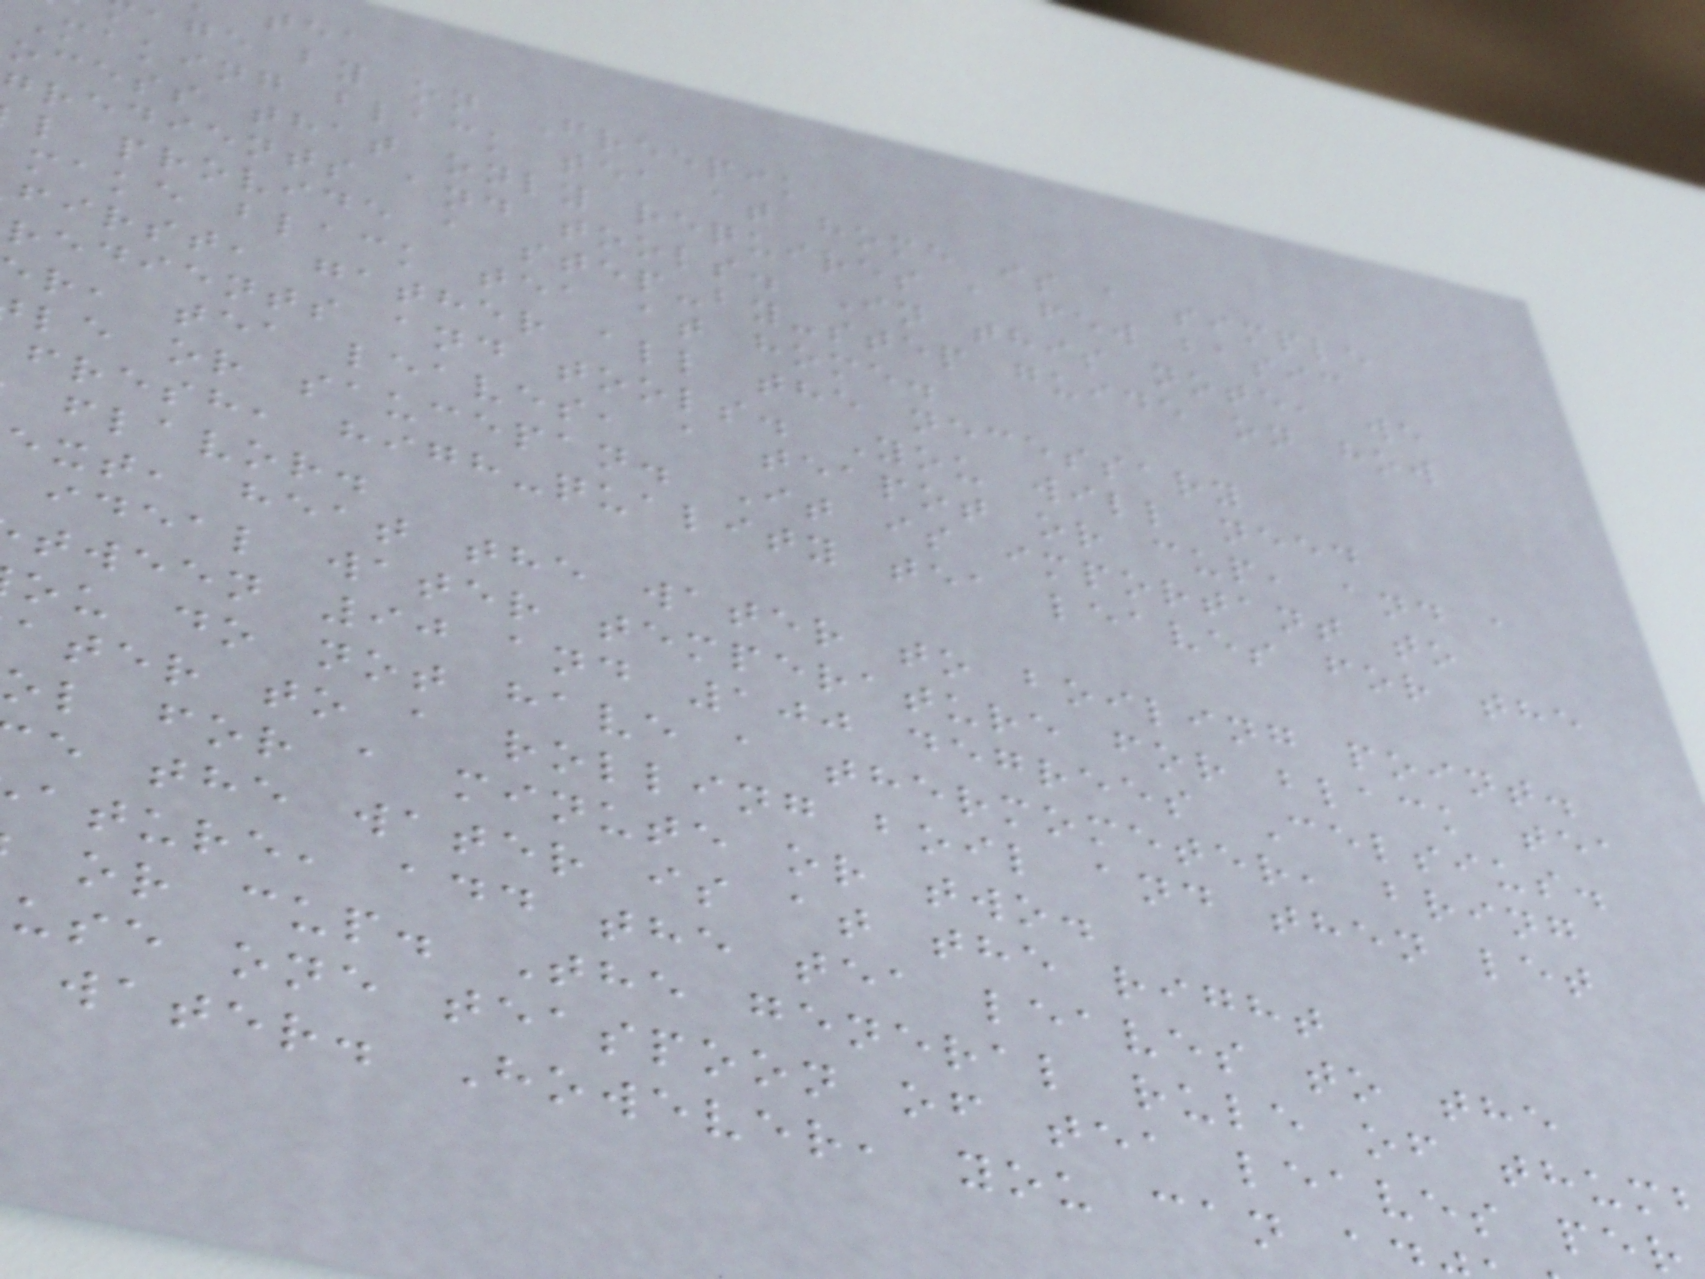age by on Freepik
Making black tea at home is a simple
ocess that only requires a few basic
gredients and tools. In this note, we
l provide a step-by-step guide on how
make black tea at home.
first, gather all the necessary
redients and tools. You will need
r, tea leaves, a teapot or cup, and a
le or saucepan. It is important to
fresh, high-quality tea leaves for the
flavor.
ext, heat the water to boiling point.
ideal water temperature for black tea
tween 90 and 100 degrees Celsius.
ou do not have a thermometer, bring
ater to a rolling boil and then let
ol for a minute or two.
e the water is at the right
ature, add the tea leaves to the
or cup. The general rule of thum
use one teaspoon of tea leaves per
water. However, you can a
